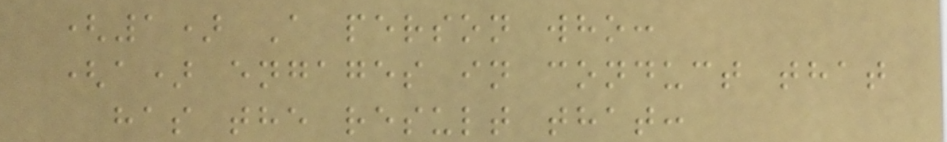(1) A person who:
(a) engages in conduct that
has the result that:
